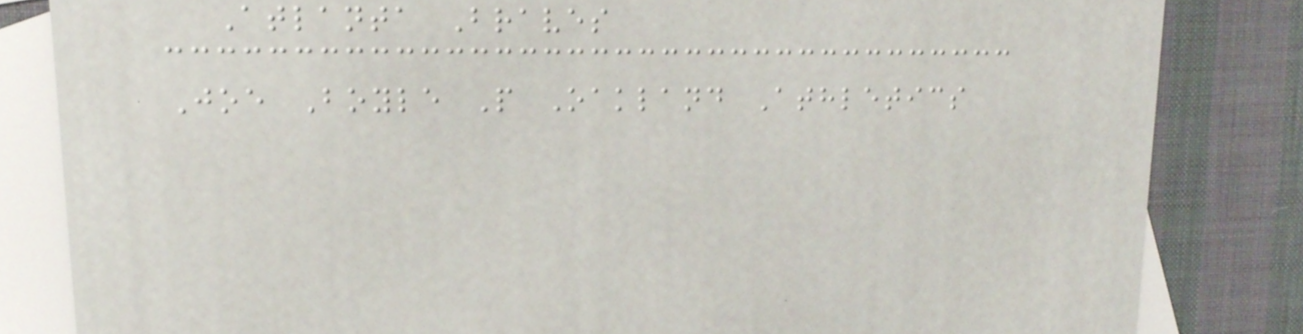Atlanta Braves
Joe Boyle P Oakland Athletics
